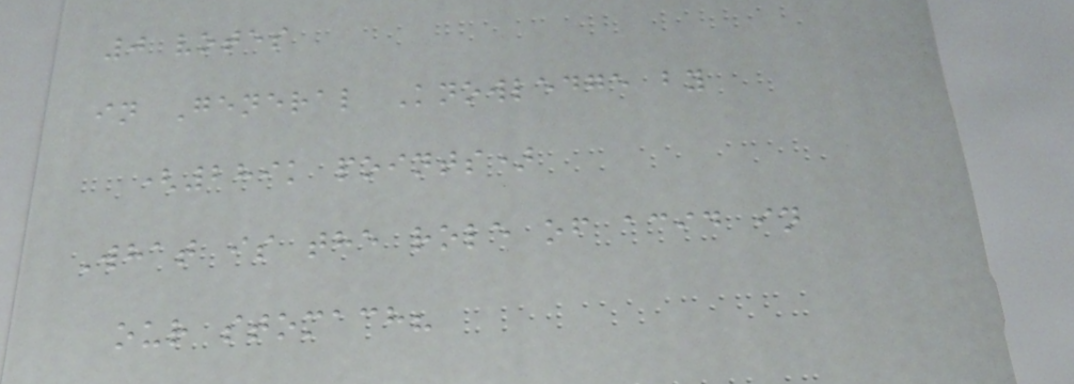0 votes
in General Knowledge by
(289k points)
What is the role of acid in
our stomach?
